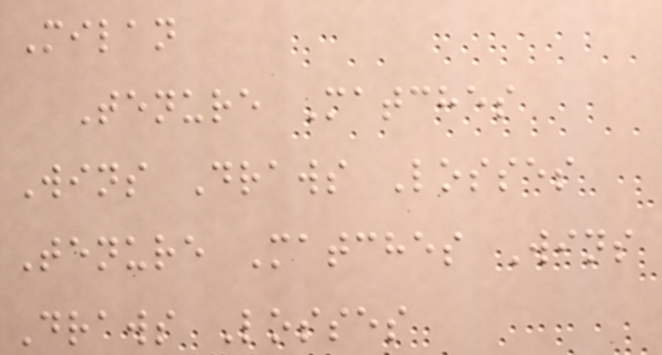Milan
Tenure Matches
Wins Draws Losses
Tenure Matches Wins
Draws Losses
